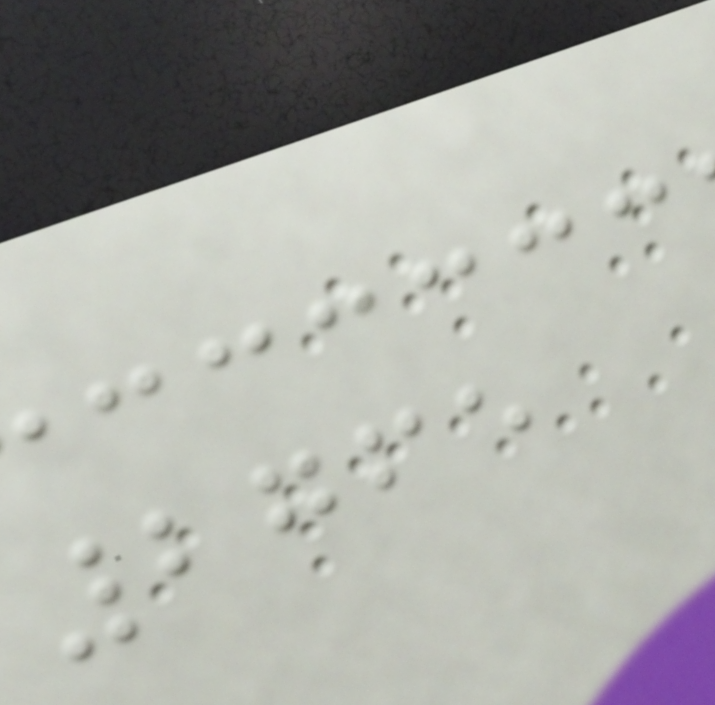2765
